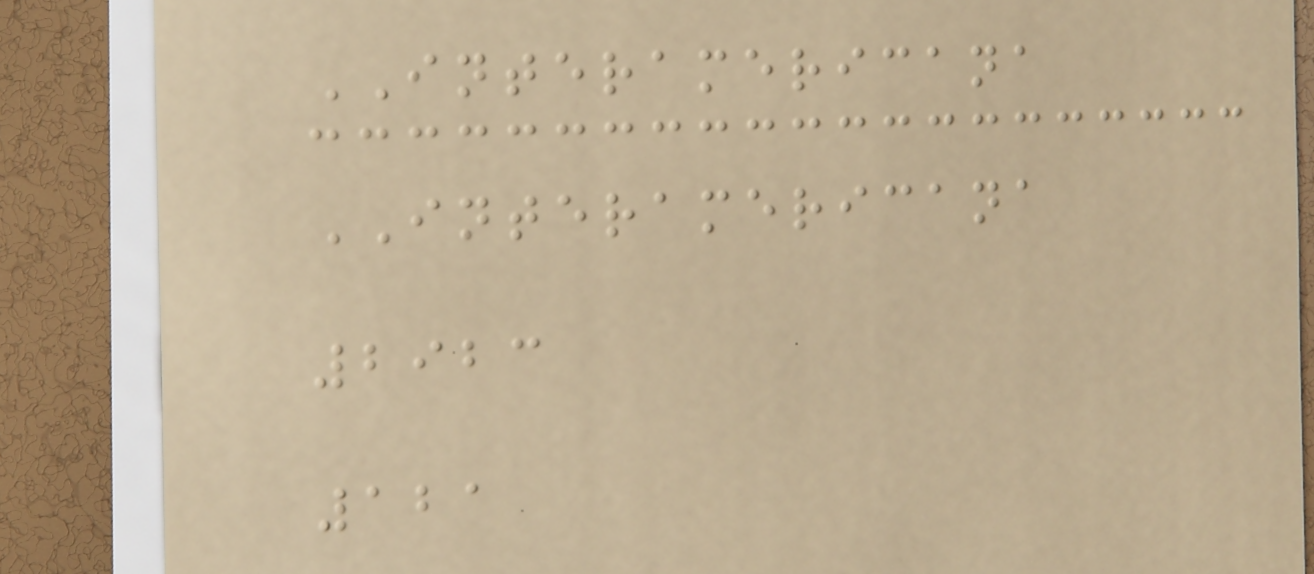INTERAMERICANA
INTERAMERICANA
2923
121
